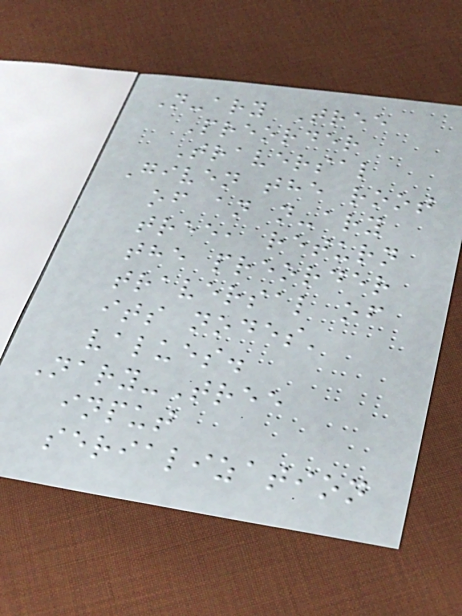N-ary Tree
Preorder
Traversal
Given the root
of an n-ary
tree, return
the preorder
traversal of
its nodes'
values.
Nary-Tree
input
serialization
